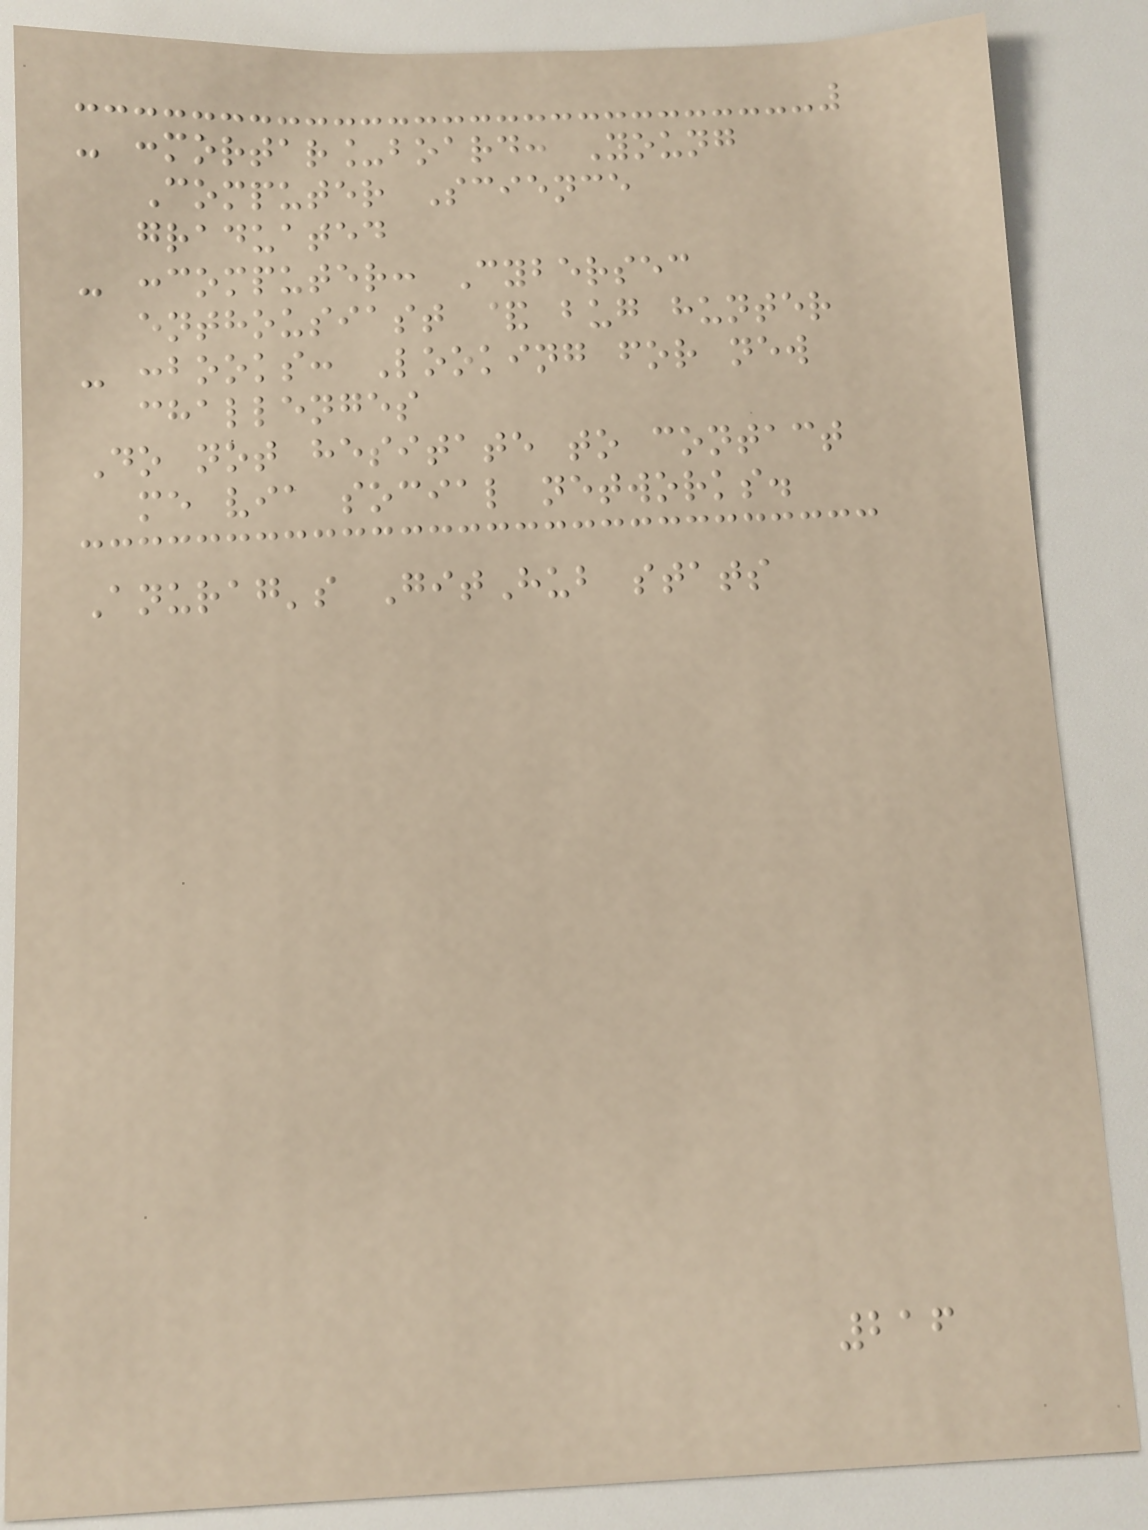- :mortar_board: Young
Computer Science
graduated
- :computer: Cybersec
enthousiast & bug hunter
- :books: Looking for new
challenges
Do not hesitate to contact
me via social networks.
Anurag's GitHub stats
216
